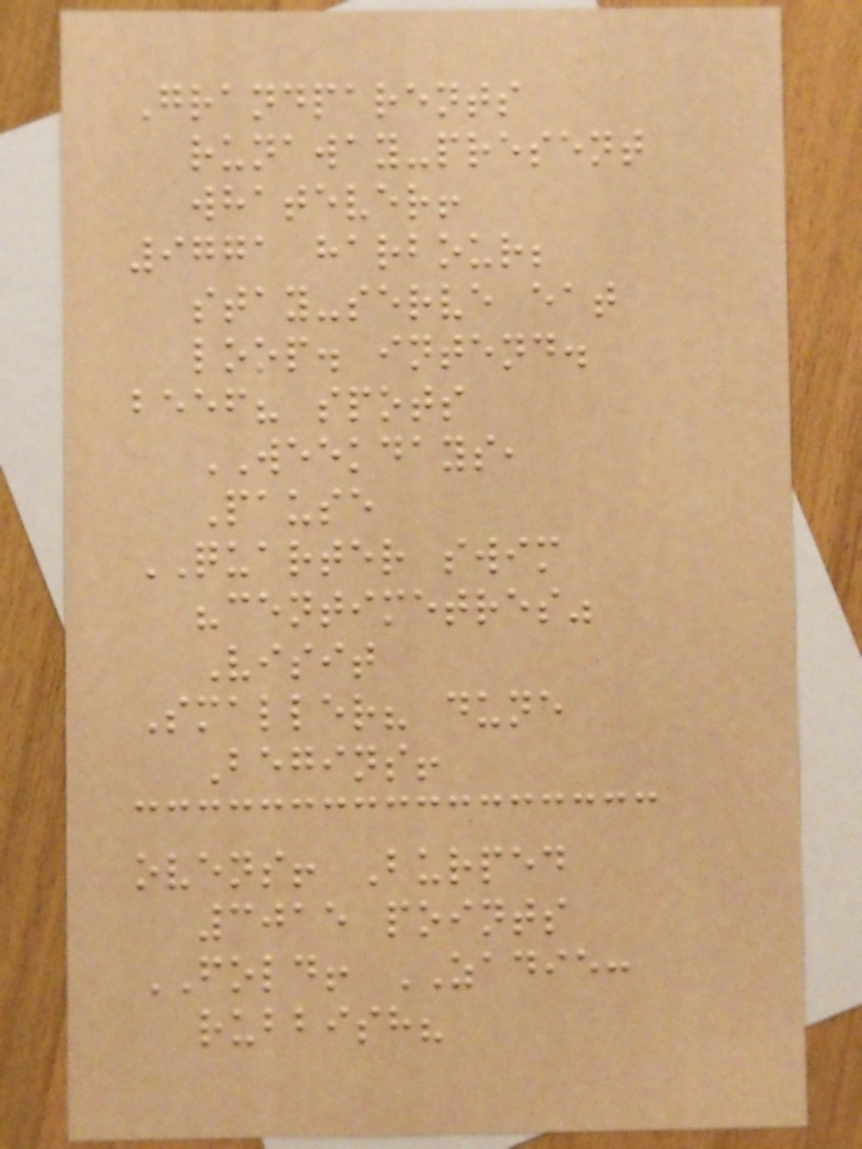Grandparents
runaway-present
whatever!
9771 harbour;
stay-serve eat
loop. intend.
beef? spots
WEEKDAYS,
Pause
QUARTER swim
"centimetres"
Visit
Smaller? dune
Begins!
ovens! Burped
3015 points
FOLD! ZADIE:
rubbish?
